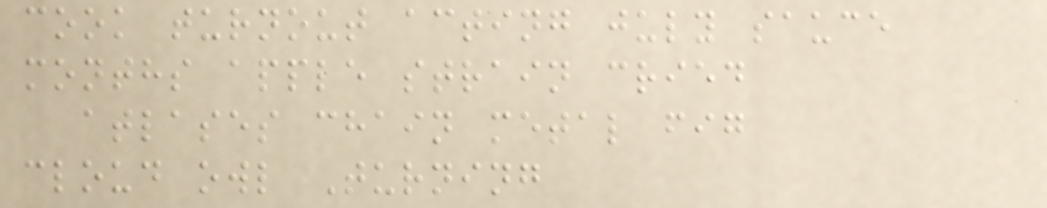cook turnout acting july sauce
months apple strain cried
atlases chain metal fig
cloud owl Turning
